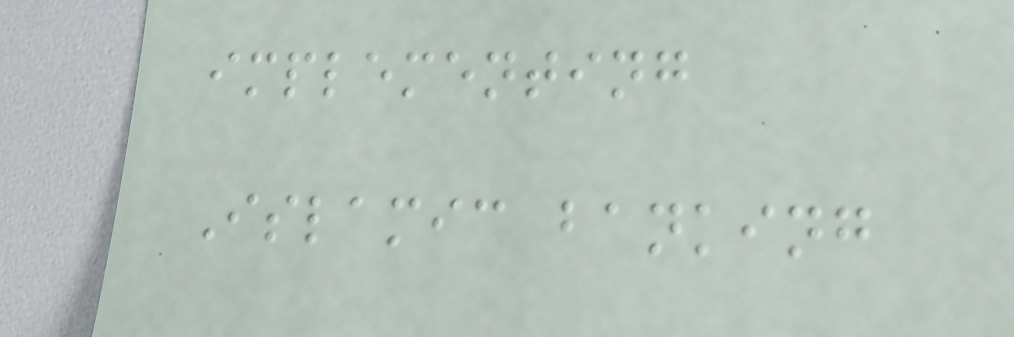implementing
Islamic banking
